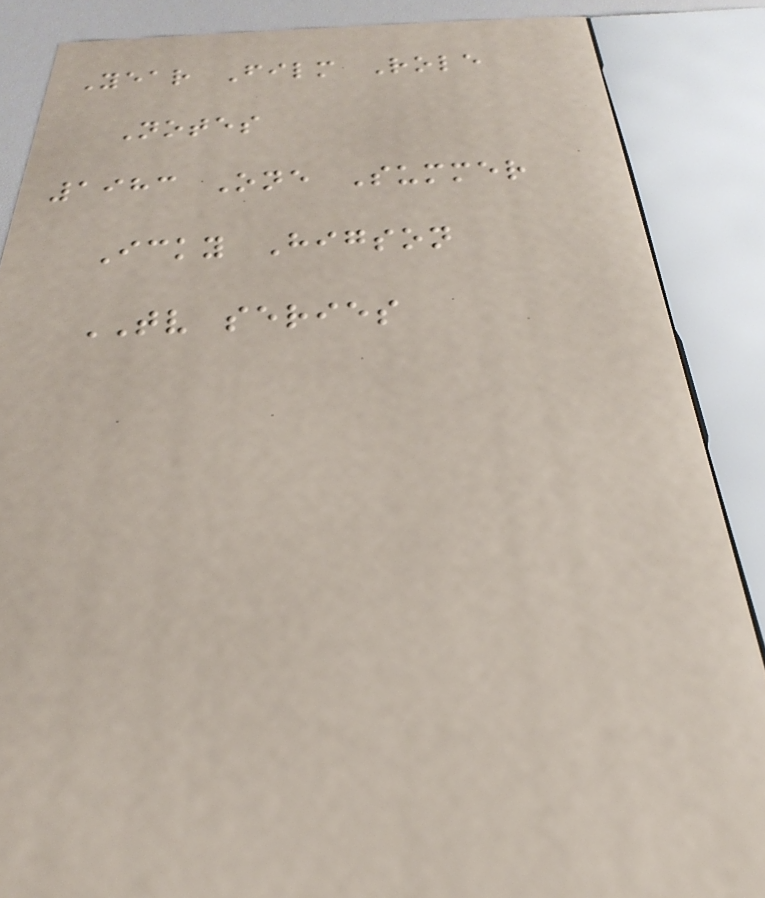Year Film Role
Notes
1983 One Summer
Icky Higson
TV series
